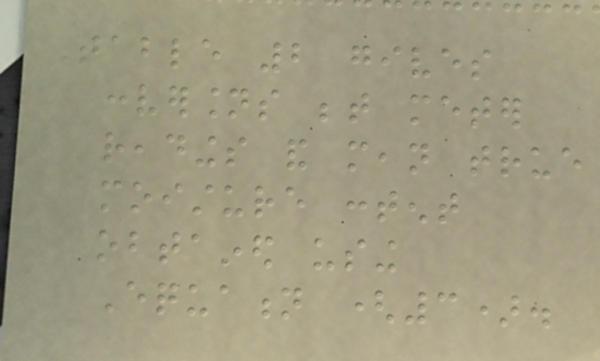Table 2 gives
conversions between meter
readings and mean true
moisture content
obtained using
Equation (3).
